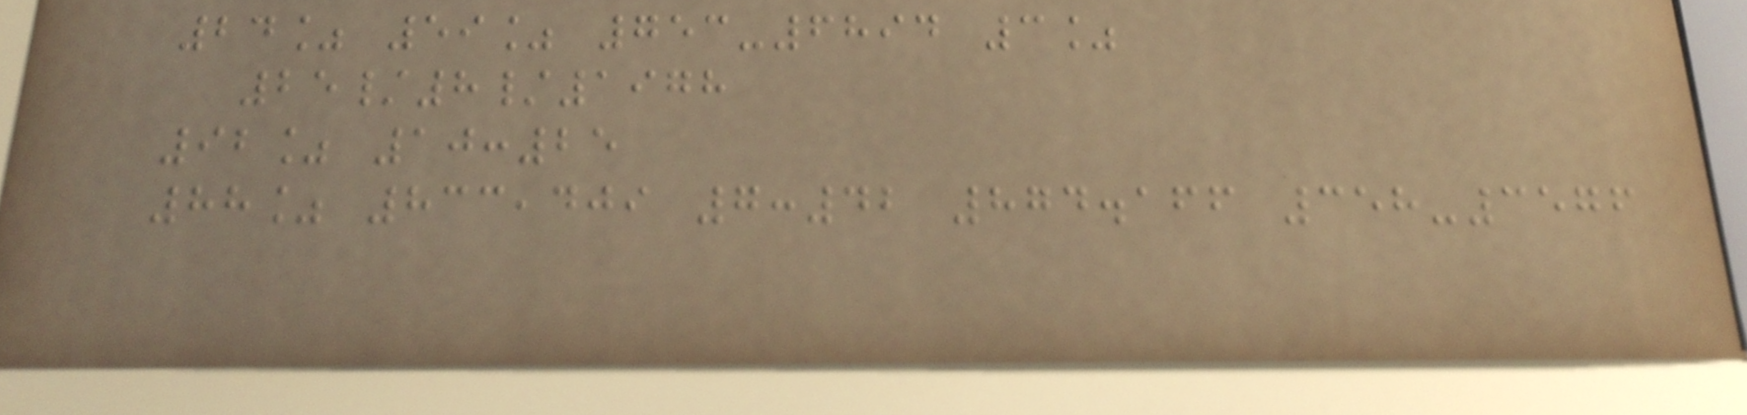24% 59% 753-6894 3%
25/8/1978
92% 10:25
88% 833,409 7:42 874.166 358-3576
